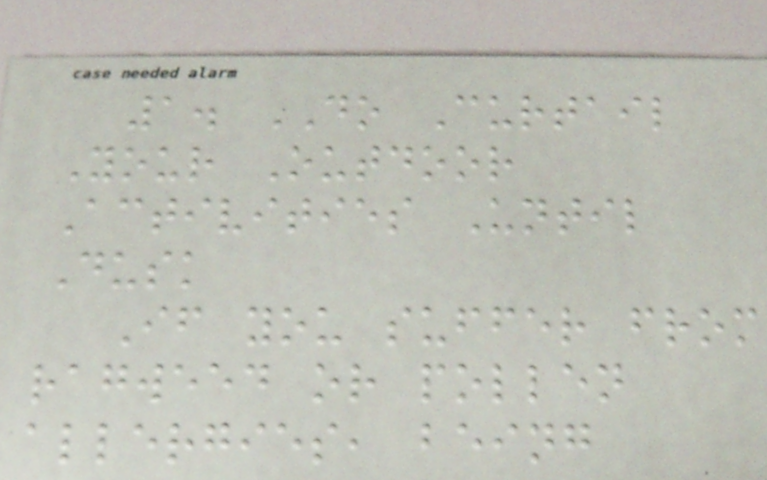1. DO Curtail
Your Outdoor
Activities Until
Dusk
If you suffer from
ragweed or pollen
allergies, being
